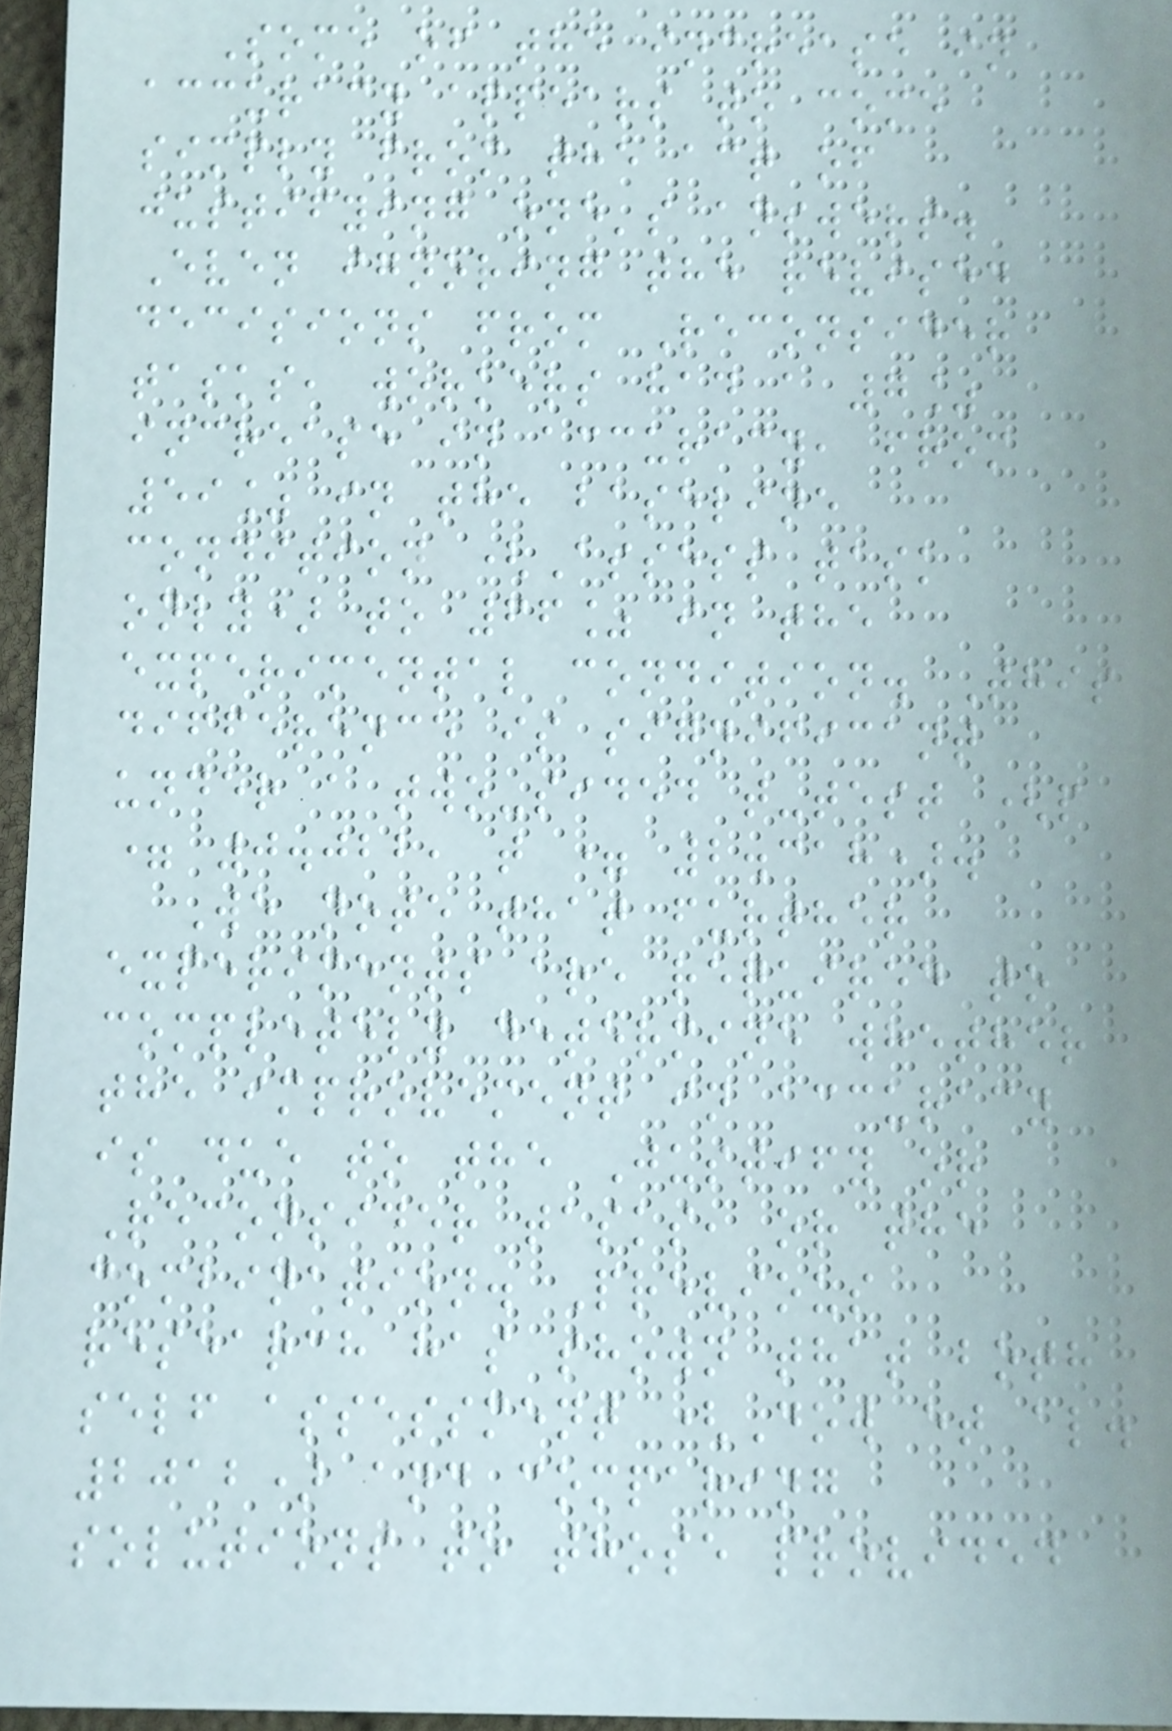Some of the increase in
accuracy appears to come
simply from the act of
justifying one's answers.
Even ignoring the revised
decisions from Reconsider
tasks, workers had a 7%
increase in accuracy, from
59% in the baseline
condition (Assess task
only) to 66% in the
experimental condition. This
difference is significant
under a two-sided t-test (p
= 0.022, t = 2.318).
We note that further
experiments are required to
completely determine whether
the improvement in accuracy
is due to the Justify or
Reconsider tasks, or the
combination. Previous
research has shown that both
self assessment (Dow et al.
2012) and comparing
solutions to those provided
